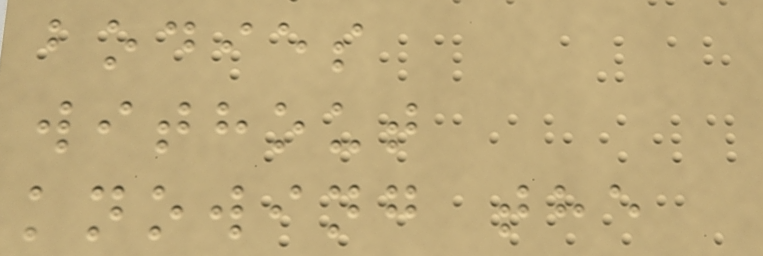bodies
without
knowing the
